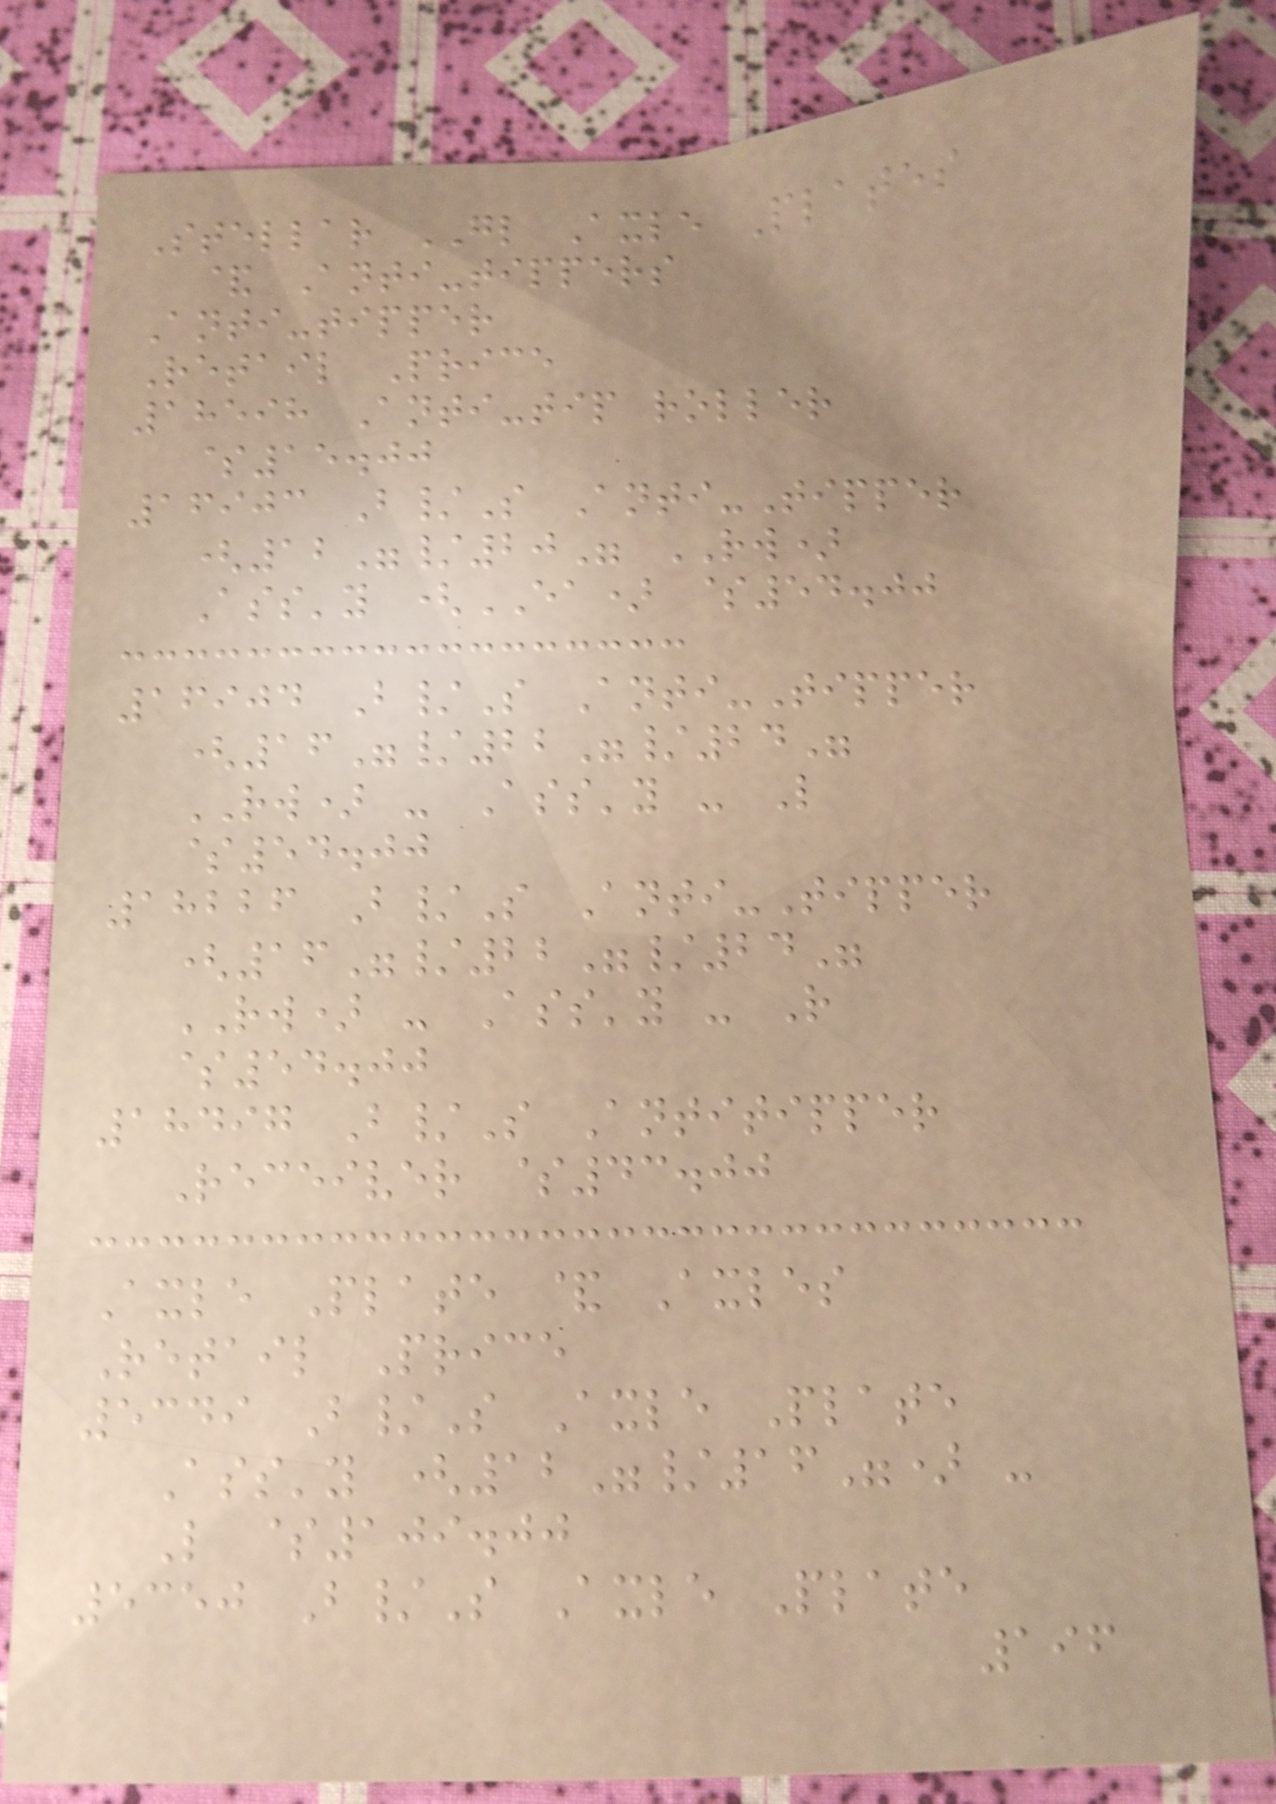Stellar GL Axle Plates
& Anti-tippers
Anti-tipper
Retail Price
18598 Anti-tip roller
$15.00
16903 B/S Anti-Tipper
(12"/20" RW)
Ass'y (EA) $54.00
16904 B/S Anti-Tipper
(16"/22"/24"
RW) - Ass'y - L
$54.00
18226 B/S Anti-Tipper
(16"/22"/24"
RW) - Ass'y - R
$54.00
18497 B/S Antitipper
Receiver $43.00
Axle Plate & Axles
Retail Price
5349 B/S Axle Plate
Ass'y (12"/16") -
L $109.00
5350 B/S Axle Plate
196
